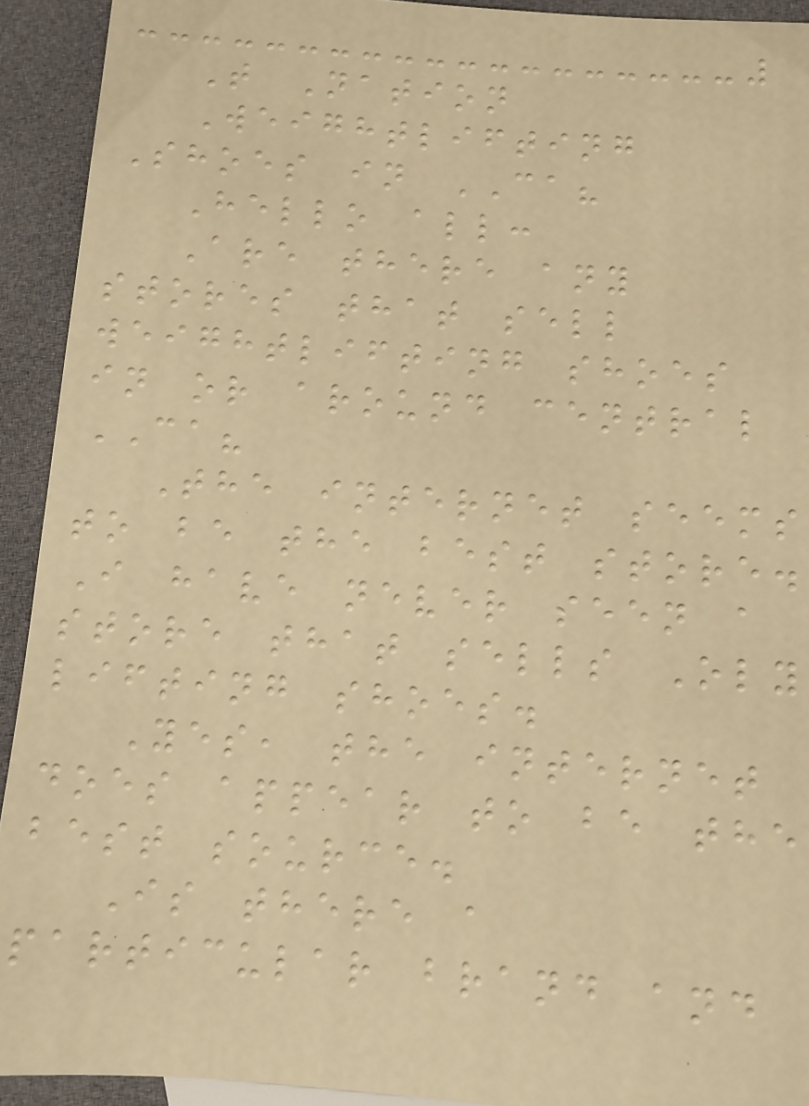T Nation
Weightlifting
Shoes in CA?
Hello all:
Are there any
stores that sell
weightlifting shoes
in or around central
CA?
The internet seems
to be the best store.
I have never seen a
store that sells Oly
lifting shoes.
Yes, the internet
does appear to be the
best source.
Is there a
particular brand and
